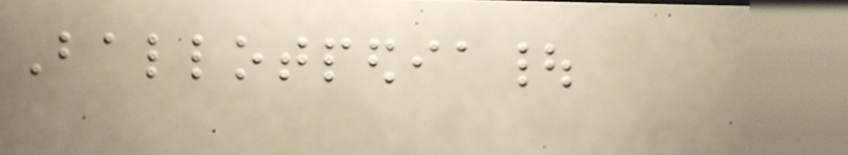Ballotpedia|
